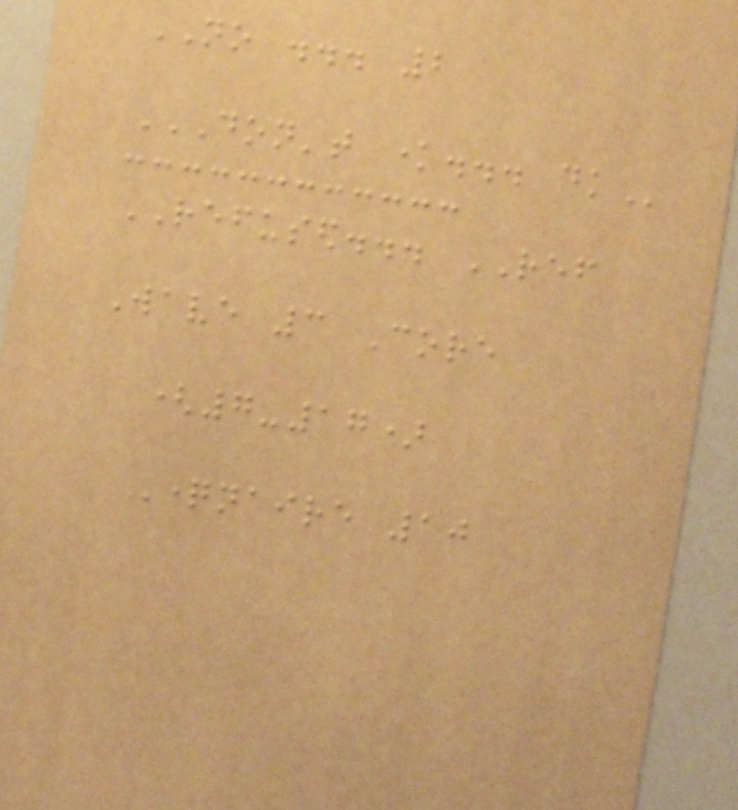NO ... 2
DON'T KNOW... DK
REFUSED... REF
Wave 3 Core
(7-17)
Questionnaire 10
